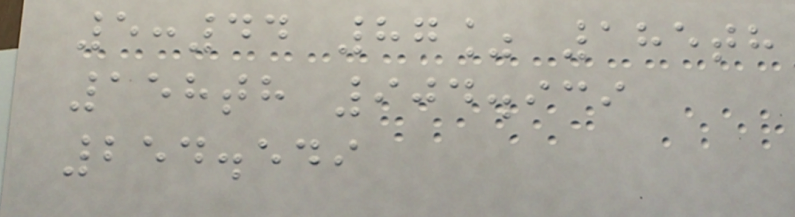5:44 87% 185th
158th 904.939
254.549
